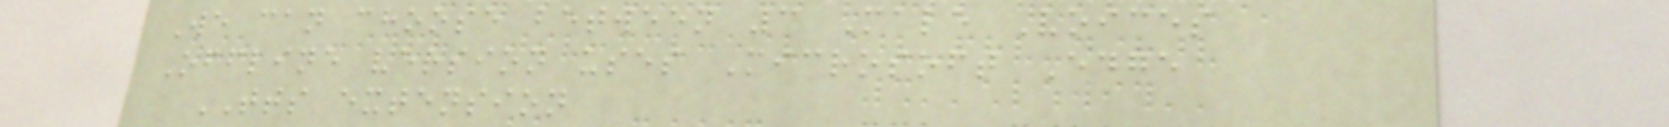We can choose between 3 Male Voices
Offline version uses Microsoft Edge
TTS extension
